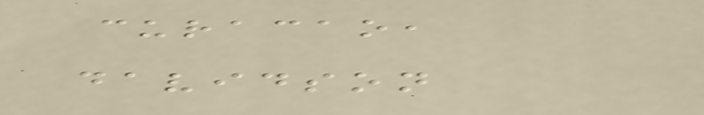curacao,
davidson
